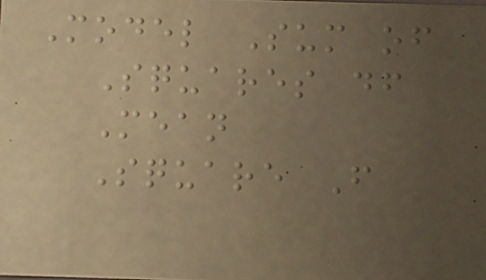Model Sum of
Squares df
Mean
Square F
